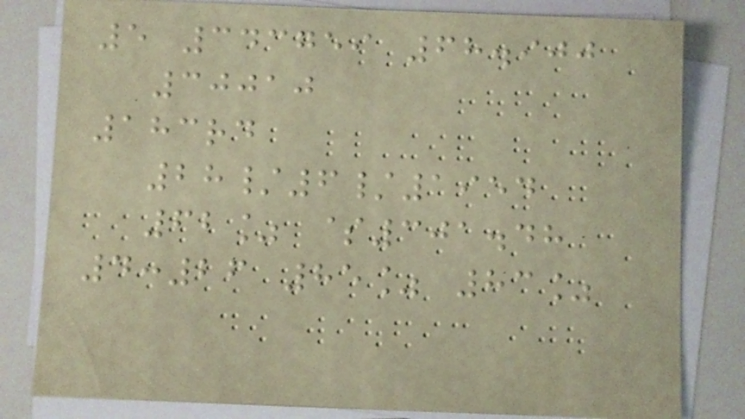5 343759 68.900
30010
183rd
28/6/1954
62% $301.48
4:26 85% 83%
